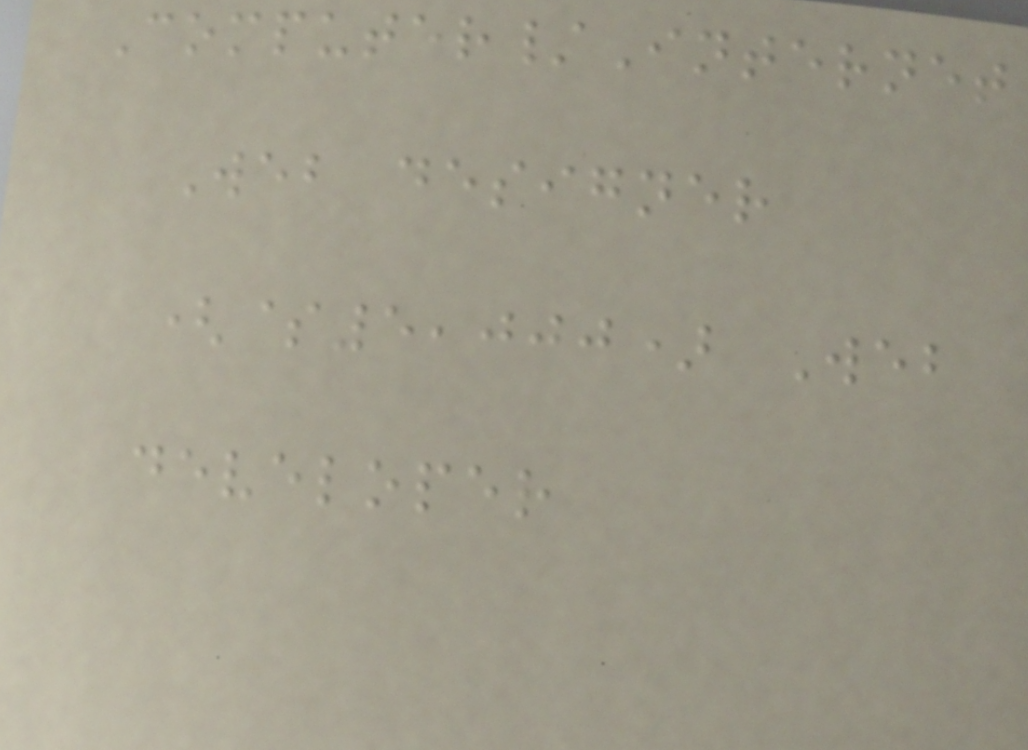Computer/Internet
Web designer
($5,000) Web
developer
